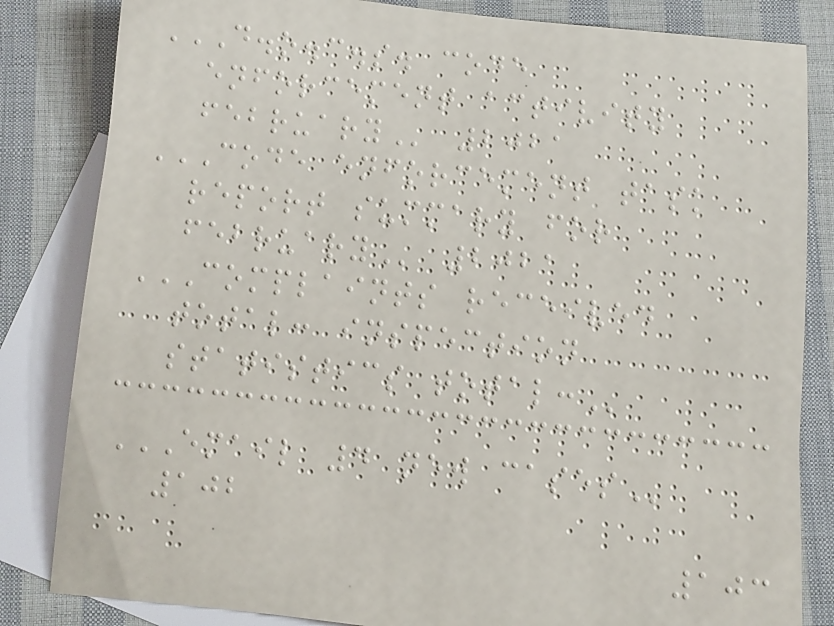D.O.C.S. CODE
ENFORCEMENT ACTIVITY
FEBRUARY 2021
CODE ENFORCEMENT TASK
REPORT SUMMARY FOR
FEBRUARY 2021
COMPLAINTS RECEIVED
TOTAL: INSPECTION
STATISTICS TOTAL:
EMAIL 4 NEW CASES
102
103
